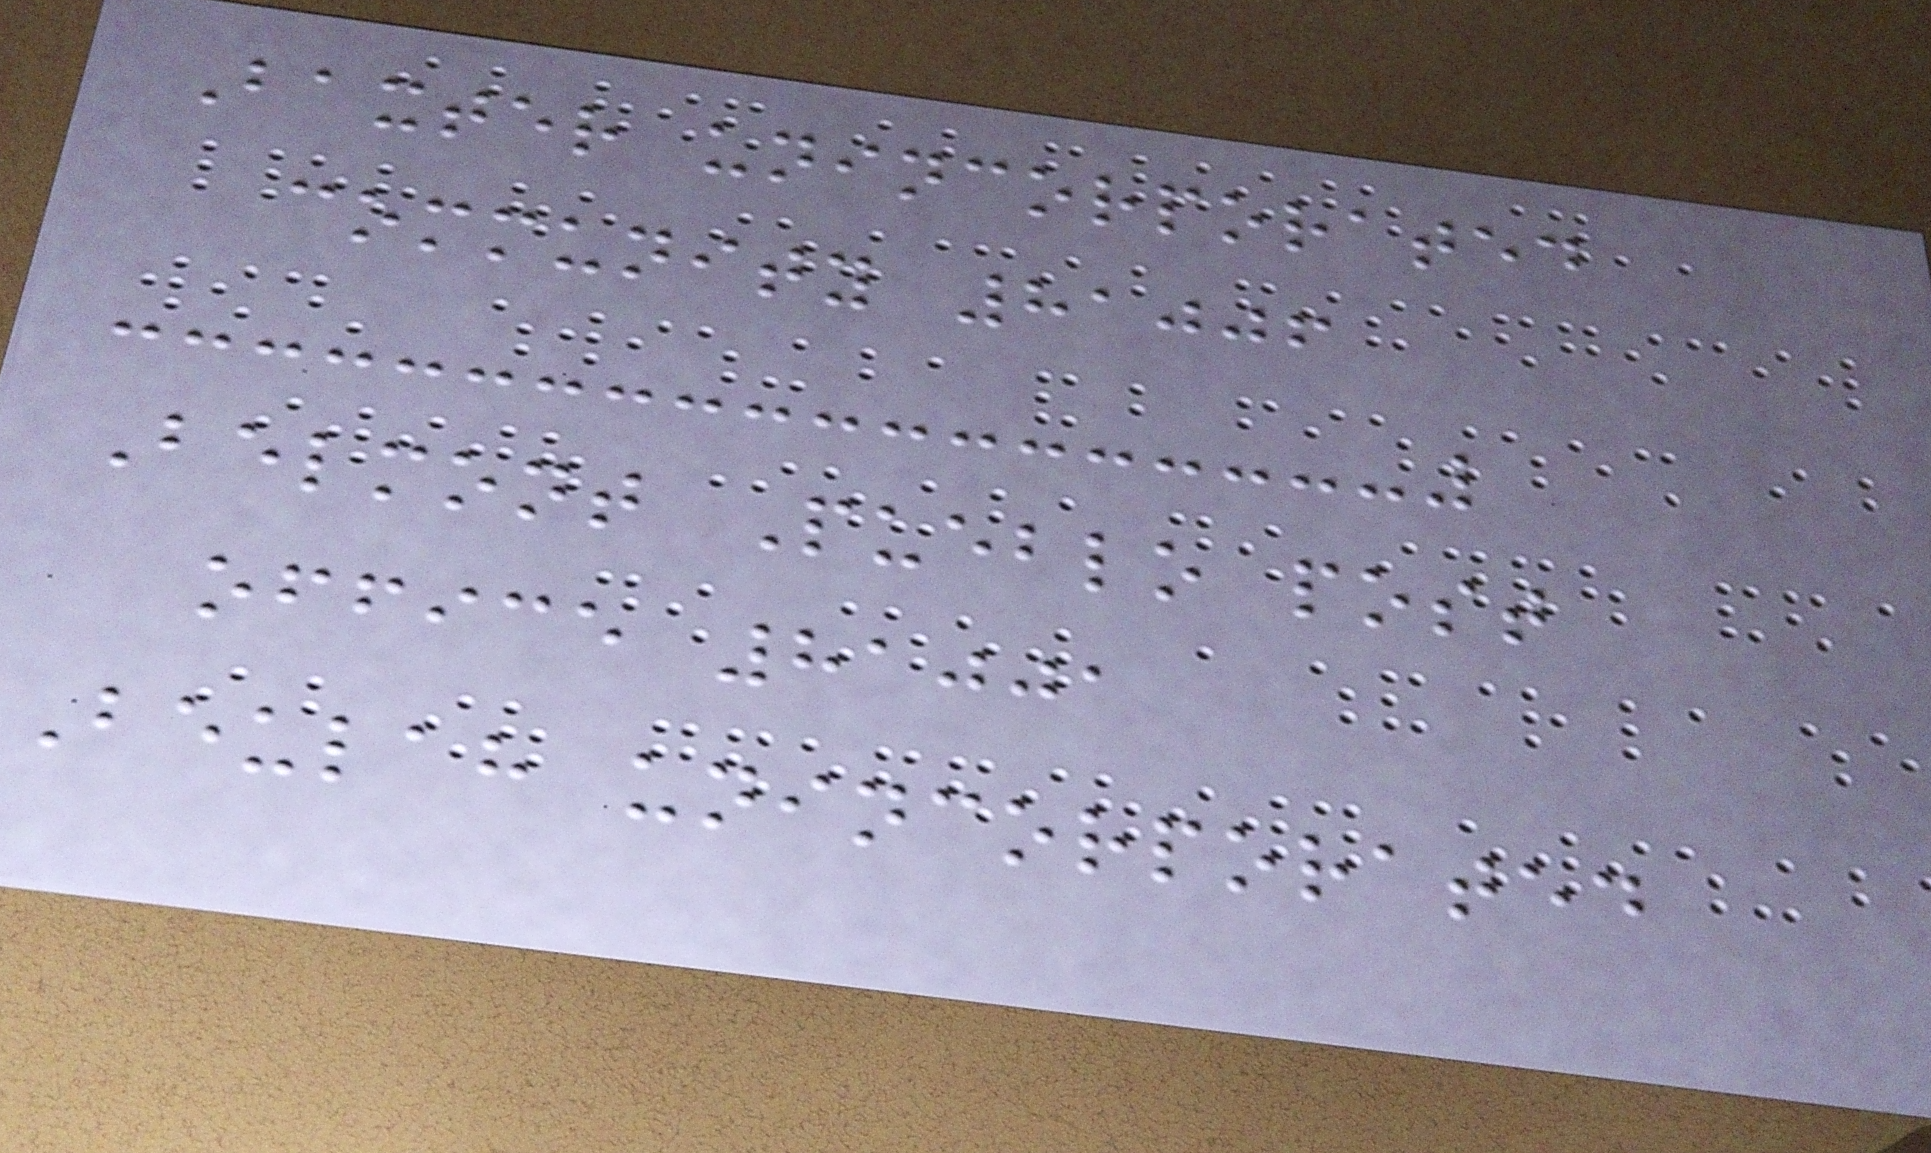Baxter unincorporated
community 81006
Belmont Pueblo post
office 81001
Beulah unincorporated
